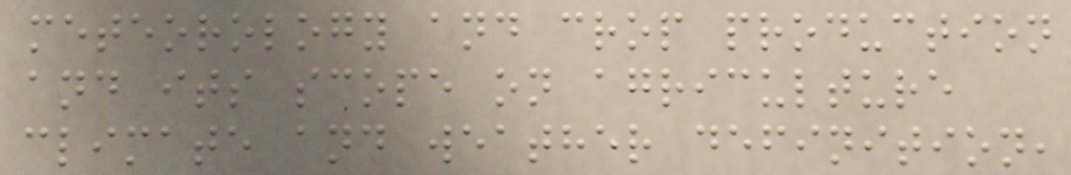meteorology and crop production
and its scope on agriculture
climate and weather definition,
